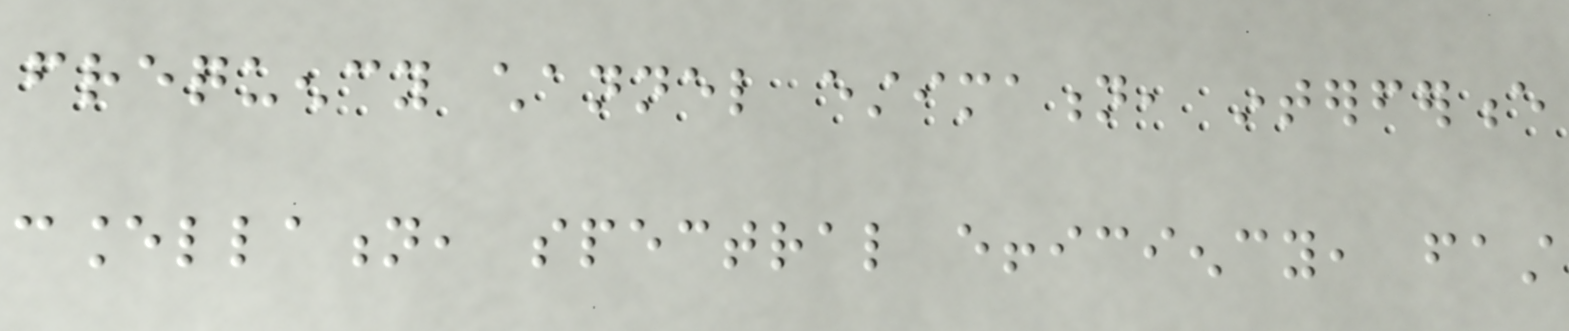frequency channel estimation, interference
cancellation, spectral efficiency, fast
